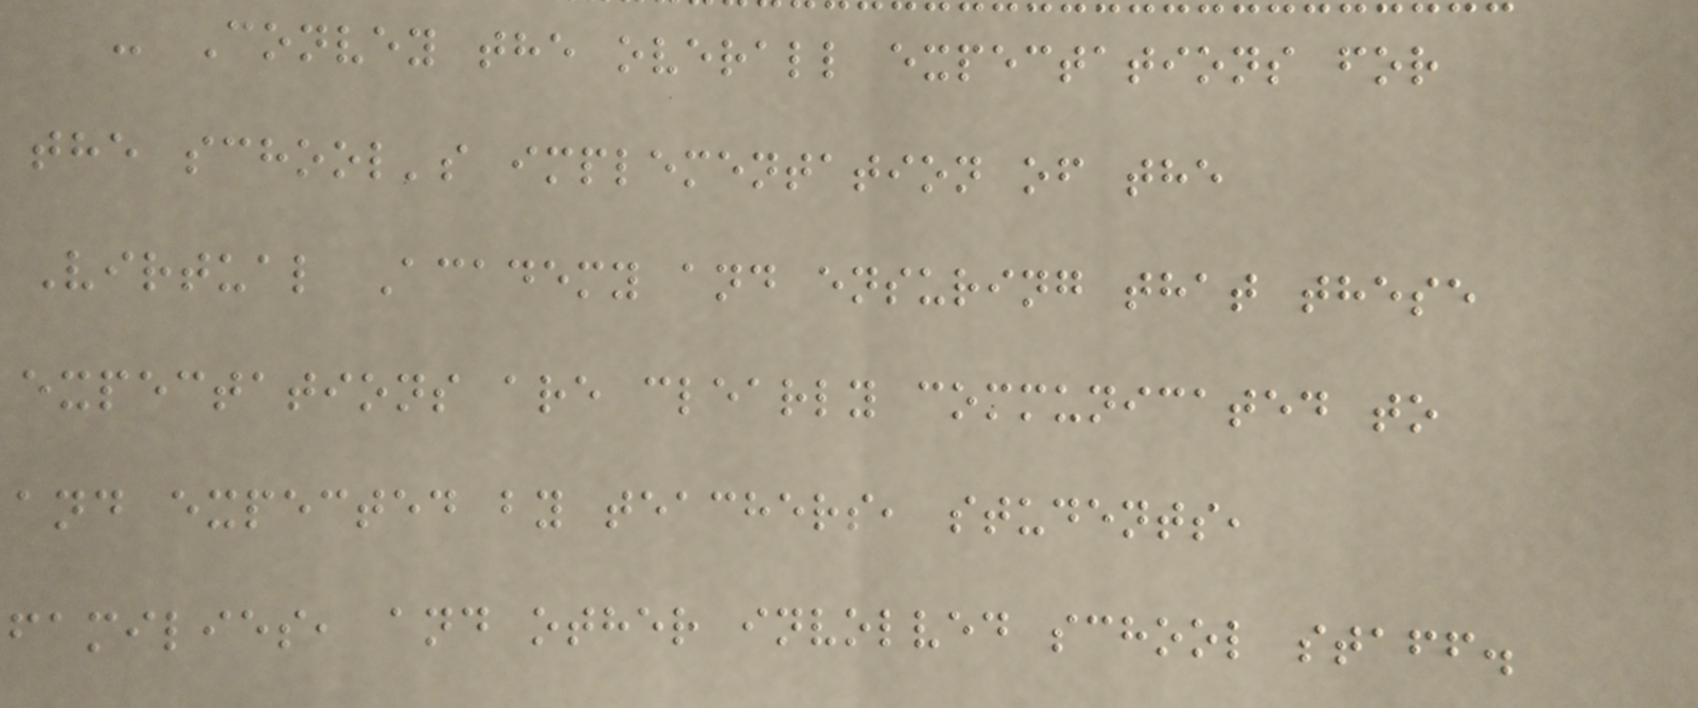- Convey the overall expectations for
the school's implementation of the
Virtual Academy and ensuring that these
expectations are clearly communicated to
and expected by teachers, students,
families, and other involved school staff.
